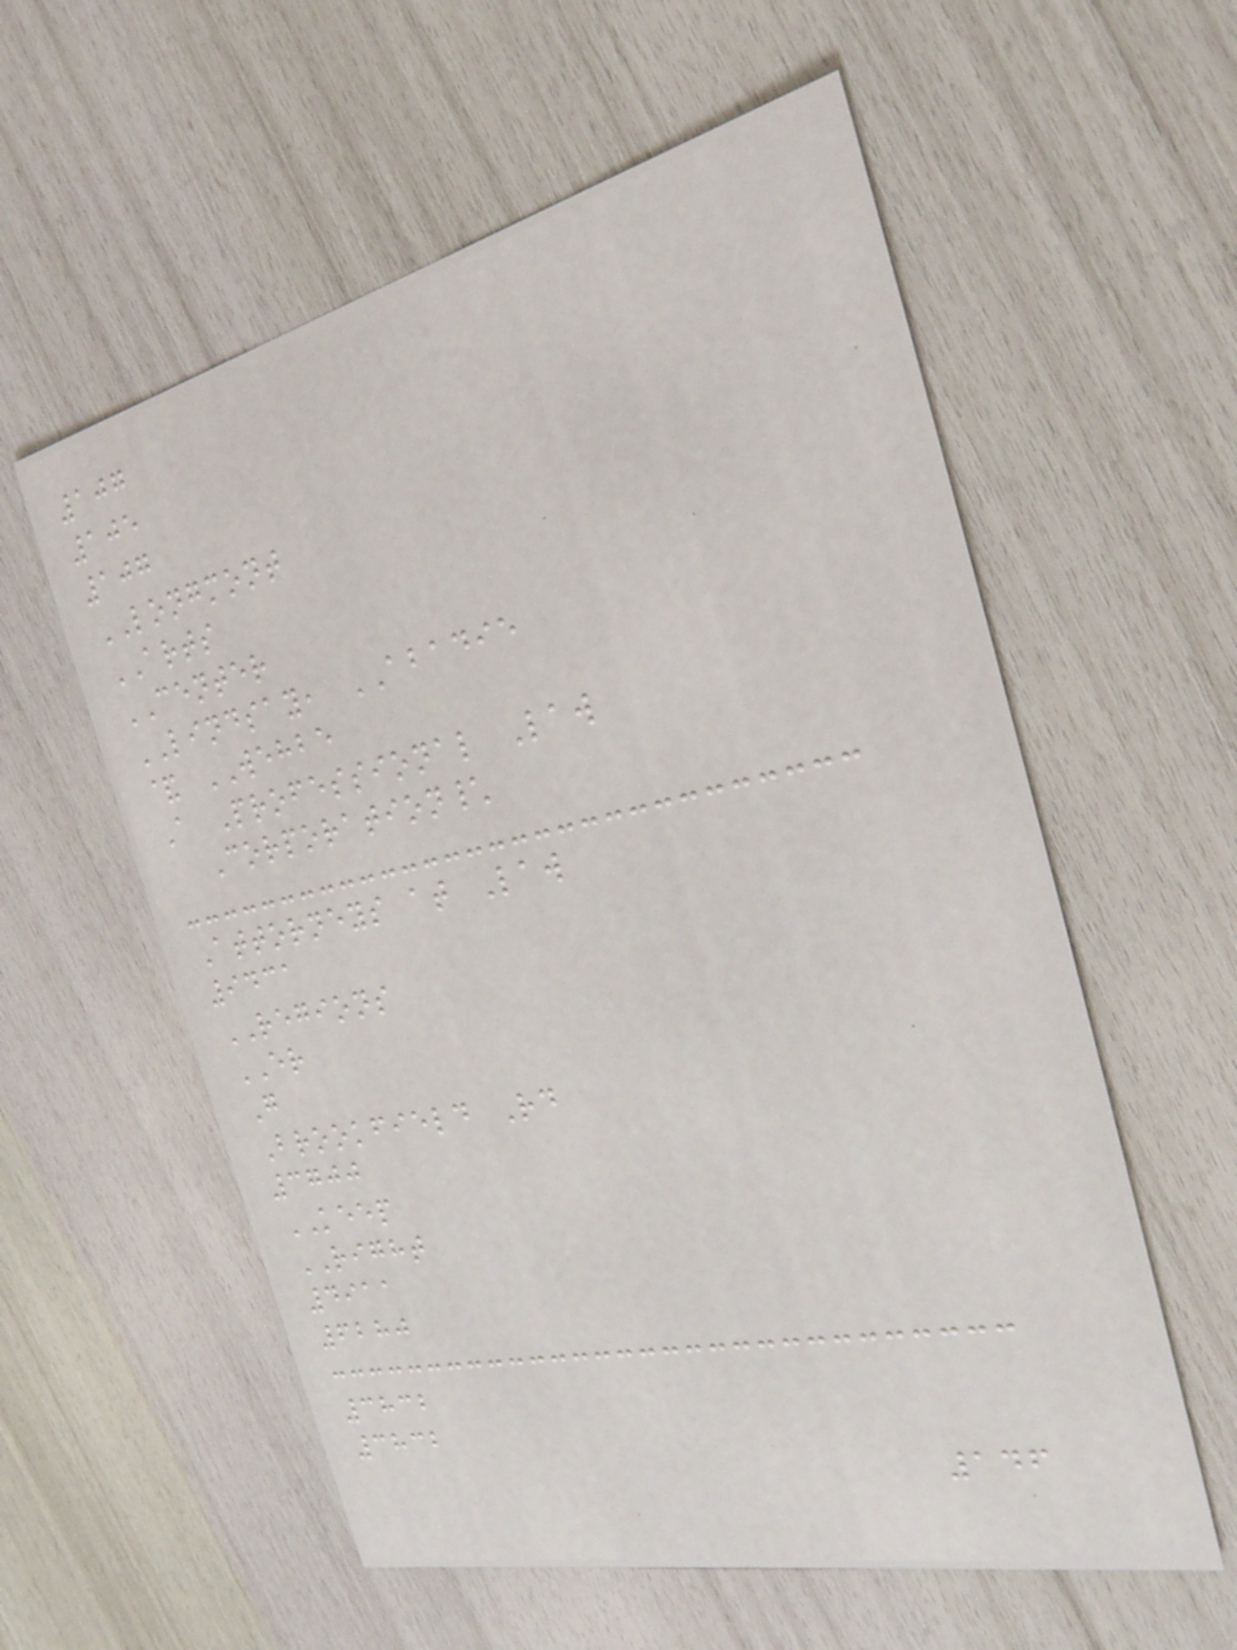107
105
107
LONGMONT
ARTS
CENTER
LINDSAY, ABADIE
& WEHBE
A Professional Law
Corporation\
Attorneys at Law
9431
REGIONS
ER
G
Brookfield Rd
3700
KEEP
RIGHT
4911
6280
3832
3832
146
